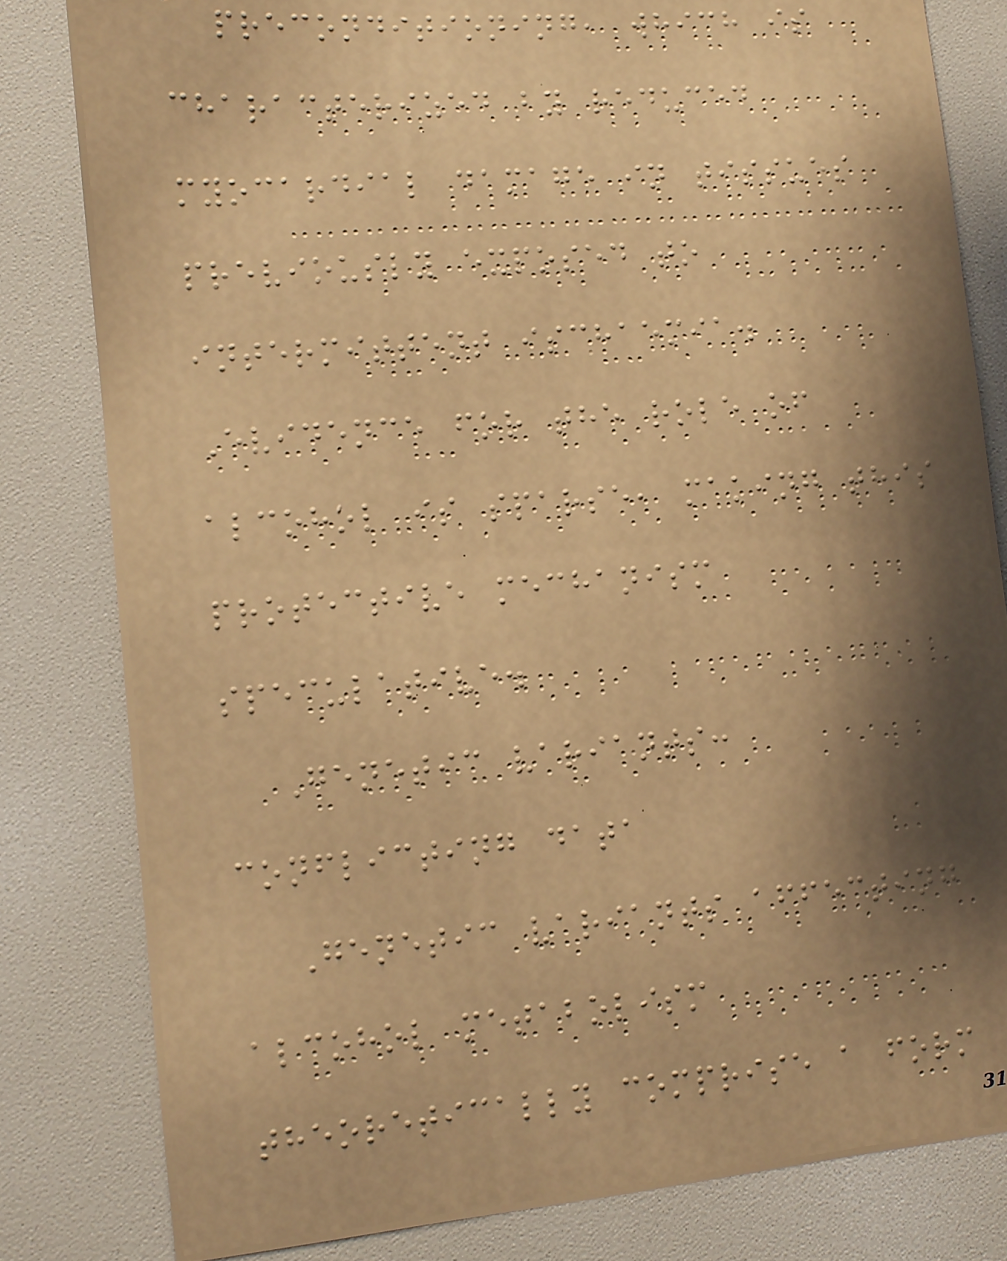preconditioning, which is
characterized by reduced
myocardial damage in tissues
previously exposed to
intermittent ischaemia.
Evidence for the role of
alcohol is sparse, making this
protective mechanism
speculative.
Genetic variants:
conflicting data
Genetic variants affecting
alcohol metabolism
theoretically comprise a form
